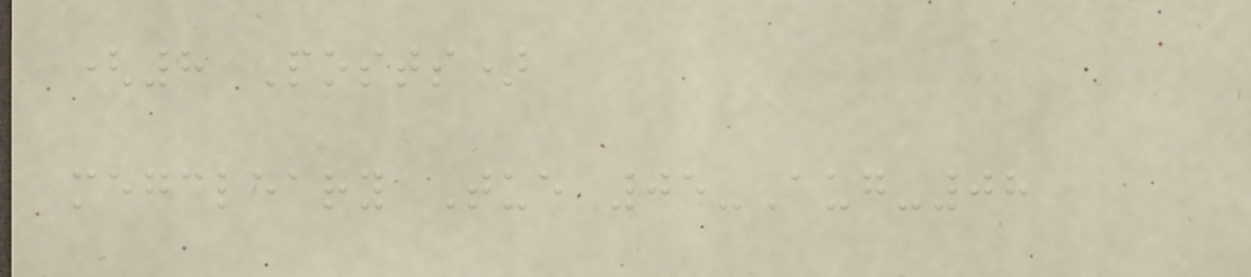(8 Posts)
megcleary Tue 05-Aug-08
